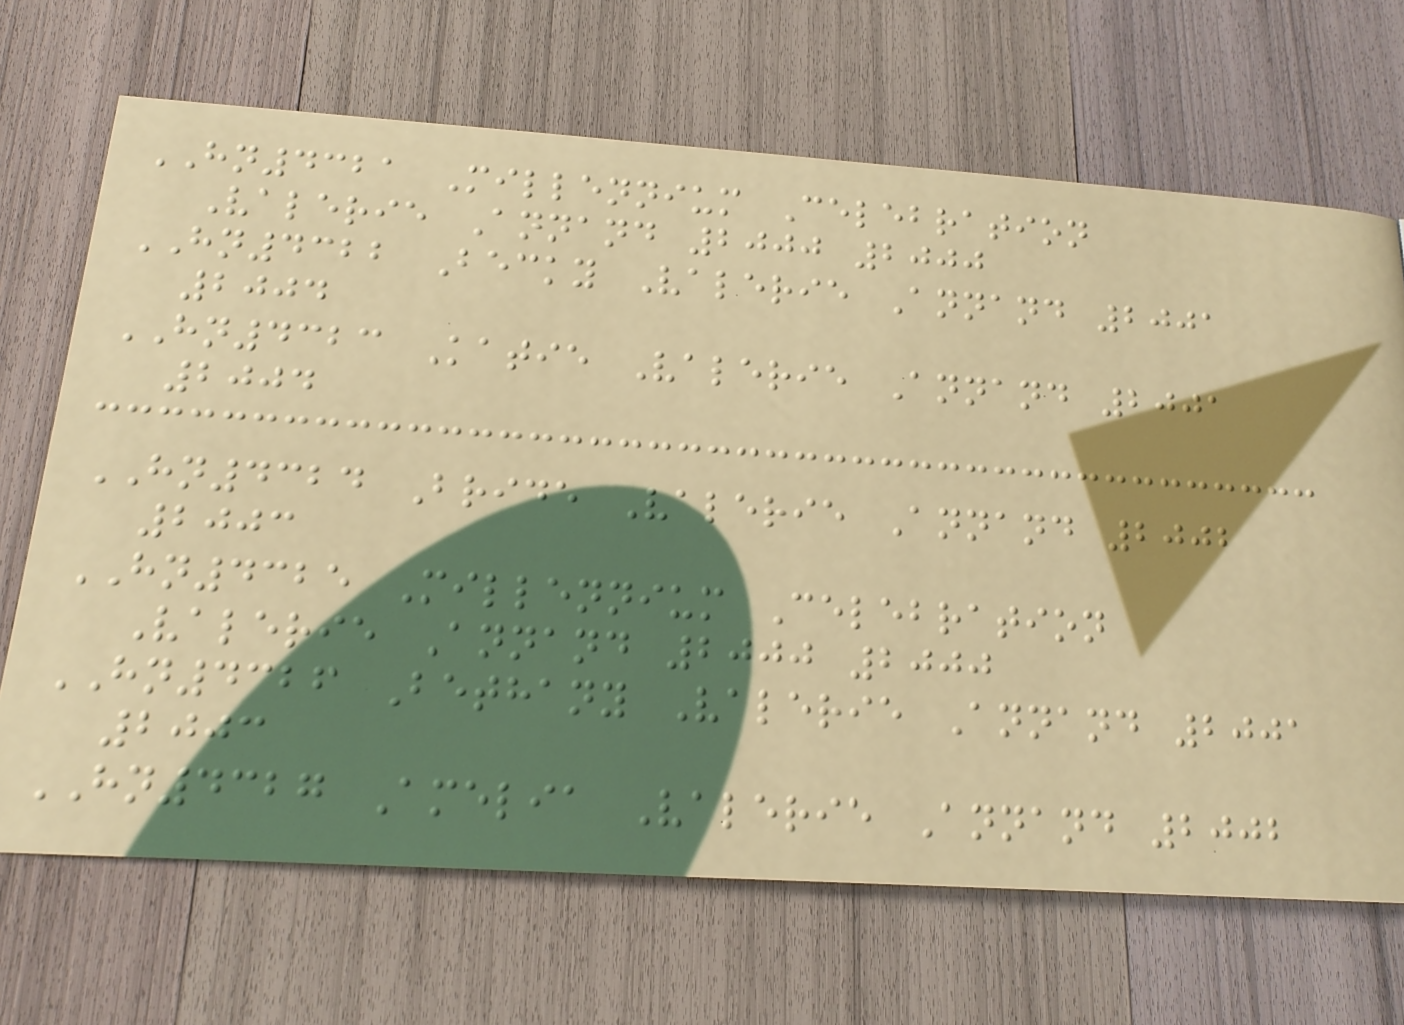HN4321 Millennium Celebration
Valerie Annand 2000 2000
HN4322 Becky Valerie Annand 2001
2004
HN4323 Katie Valerie Annand 2001
2004
HN4324 Bride Valerie Annand 2002
2003
HN4325 Millennium Celebration
Valerie Annand 2000 2000
HN4326 Bethany Valerie Annand 2001
2003
HN4327 Amelia Valerie Annand 2002
